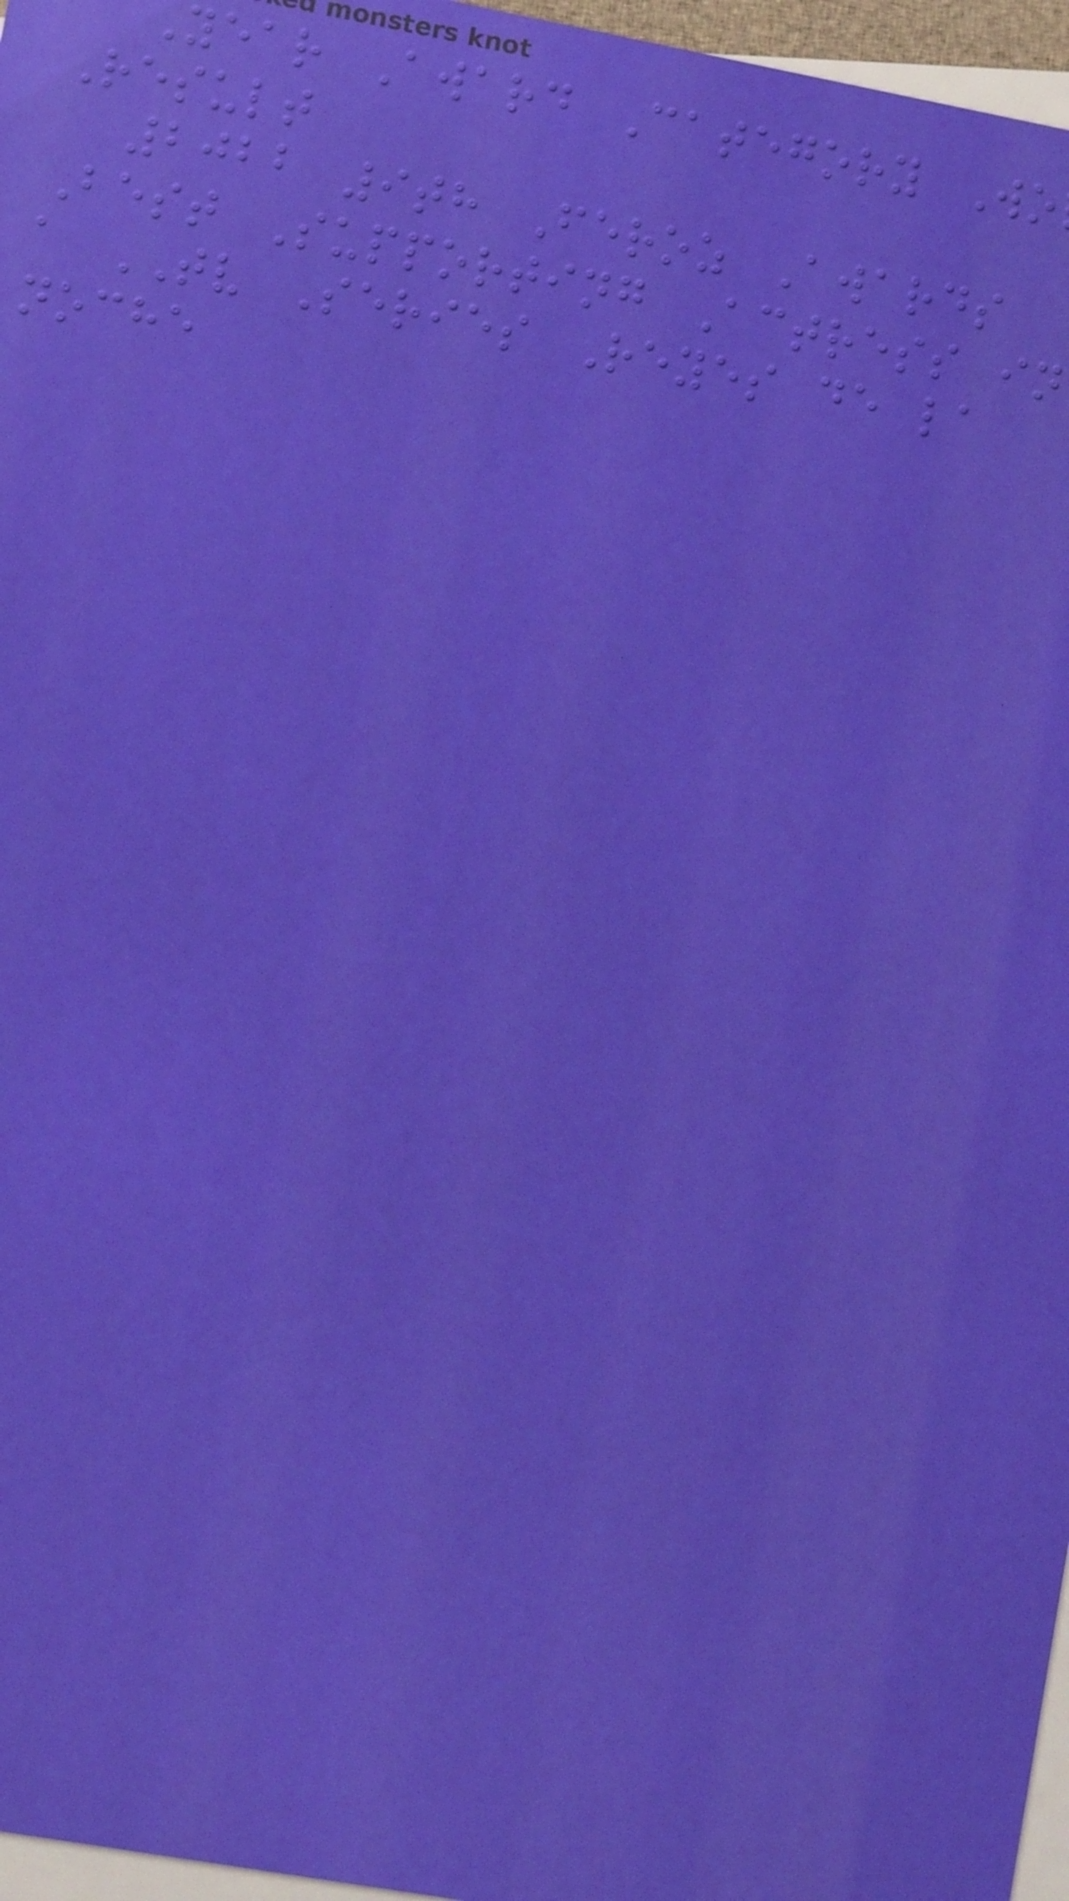year Award Category Wo
Result
2022 9th Feroz Awards
Best Supporting Actress in
a TV Series Reyes de la
noche
